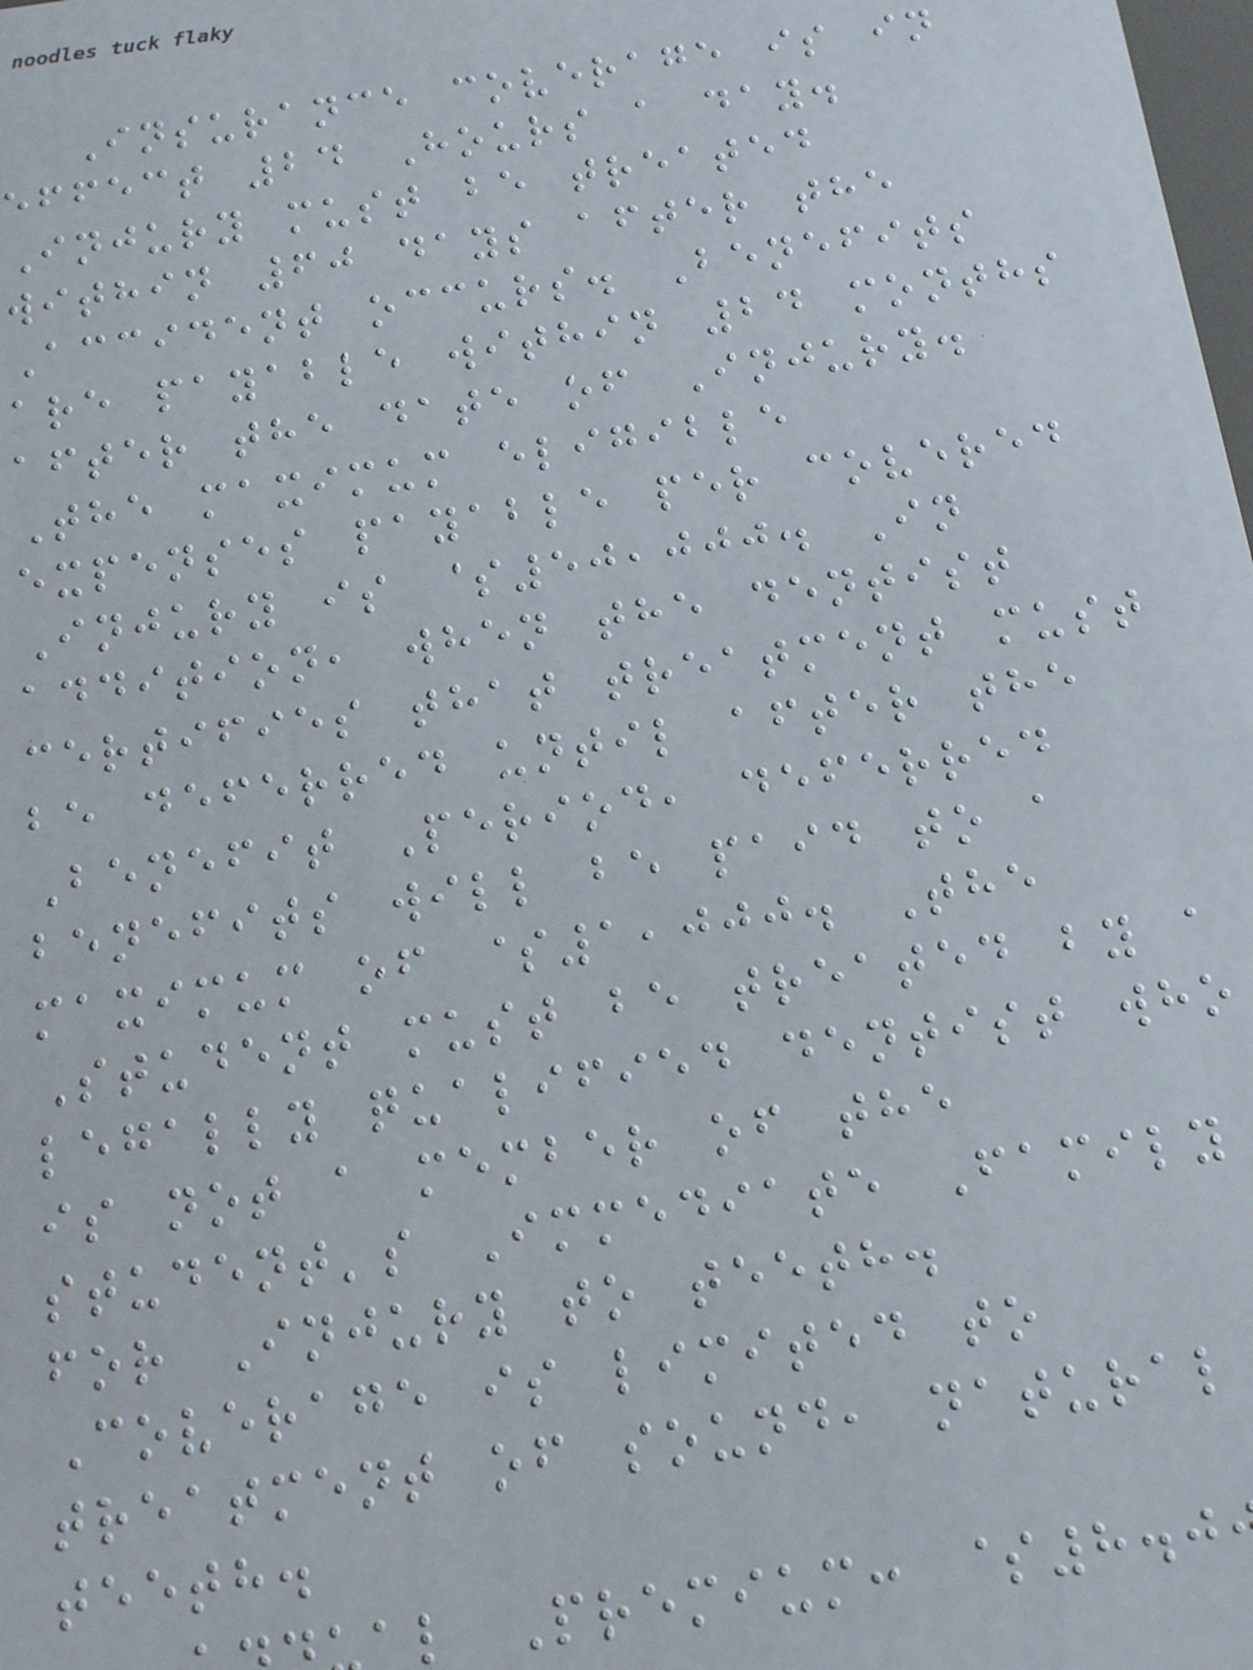Insurance coverage is in
effect 24 Hours a day.
Injury must be treated
within 60 days after the
Accident occurs. Benefits
are payable within 24 months
after the date of Injury.
The maximum eligible
expenses payable per covered
Injury is $50,000. In
addition, when the dentist
certifies that treatment must
be deferred until after the
Benefit Period, deferred
benefits will be paid to a
maximum of $1,000. The
Student must be treated by a
legally qualified dentist who
is not a member of the
student's Immediate Family
for Injury to teeth.
Coverage is limited to
treatment of sound, natural
teeth.
l Premium: $8.0
